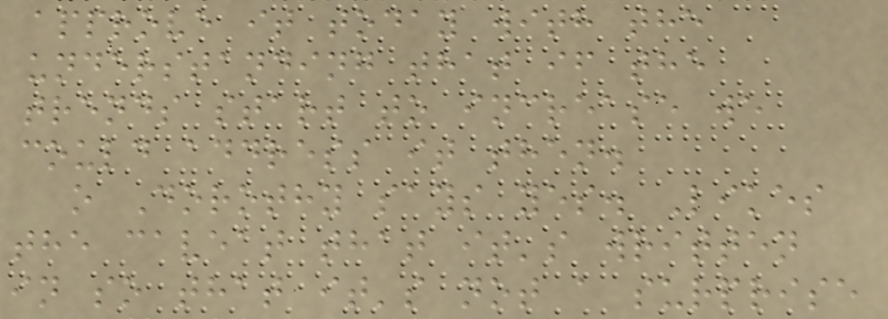approve it today with the
understanding that if the
trends start to increase we
could address it then.
o Dorothy says yes. Likes
the caveat that it's written
in so that it's not a surprise
